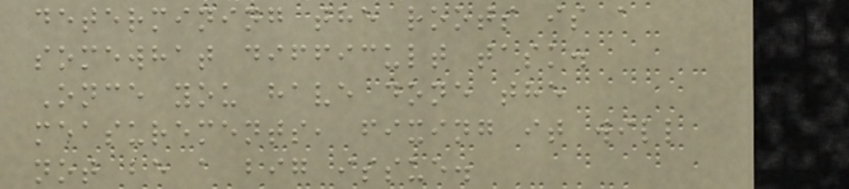determining the roots is a
somewhat difficult task.
Once you have done the
measurements, fixing it will
not be a big issue.
